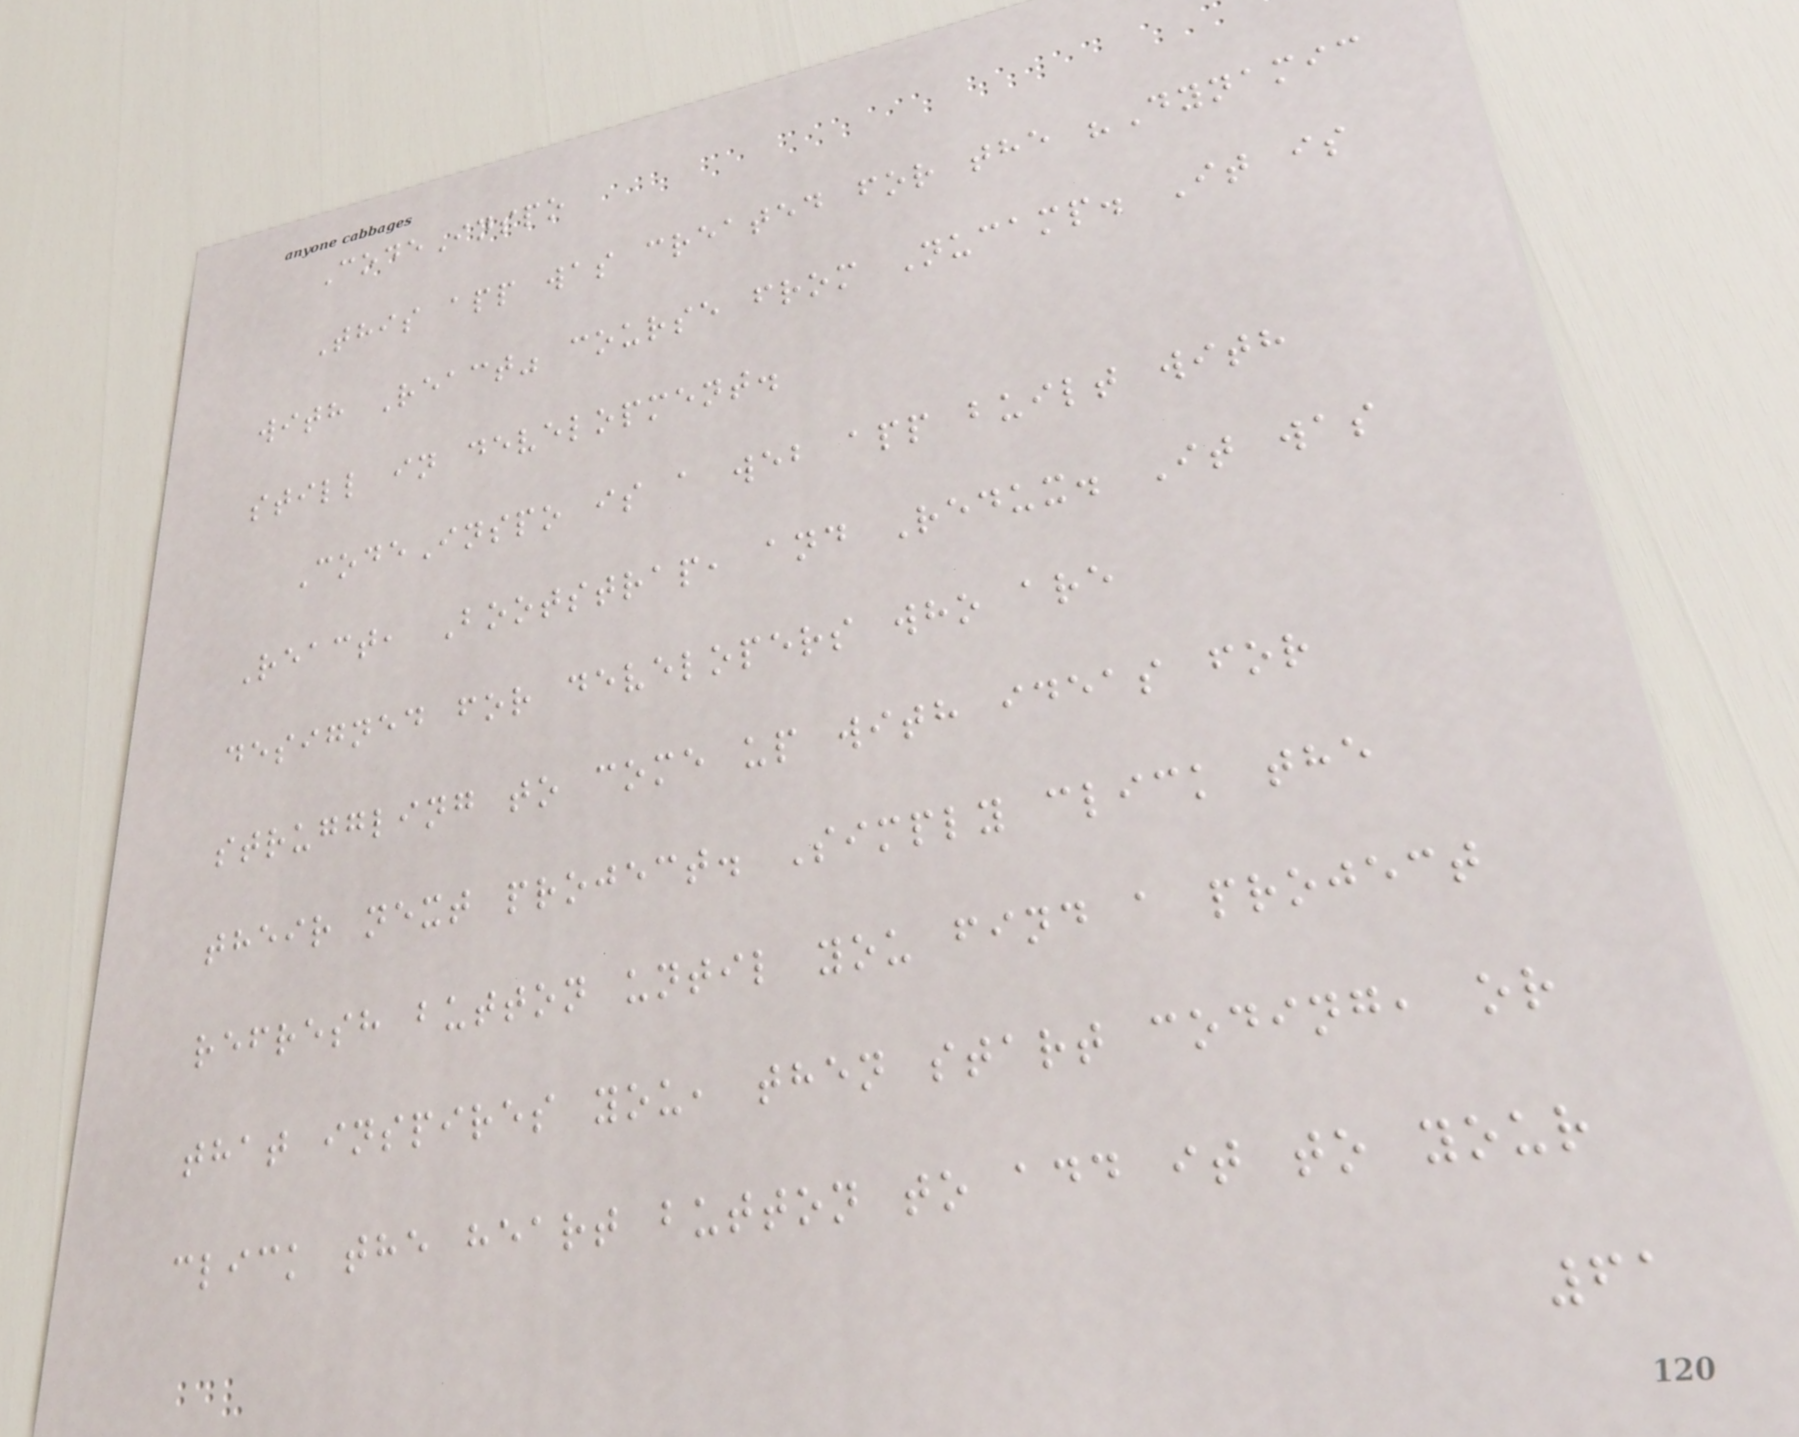CodeInspo
This app was created for the "Dynamic
with React" course from Nucamp. It is
still in development.
CodeInspo is a web app built with
React, Bootstrap, and Redux. It was
designed for developers who are
struggling to come up with ideas for
their next project. Simply click the
refresh button until you find a project
that inspires you, then start coding, or
click the heart button to add it to your
61
